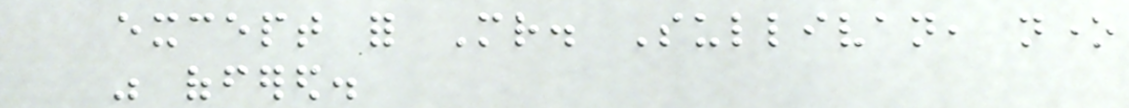except for Mr. Sullivan, none
was offered.
